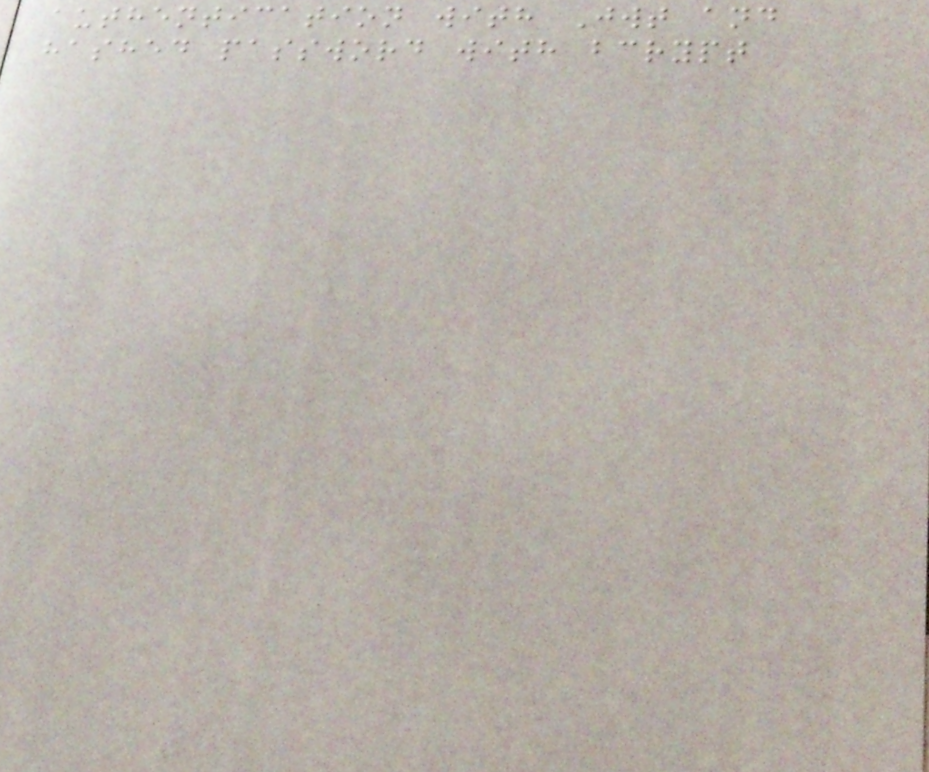authentication with Jwt and
hashed password with bcrypt
